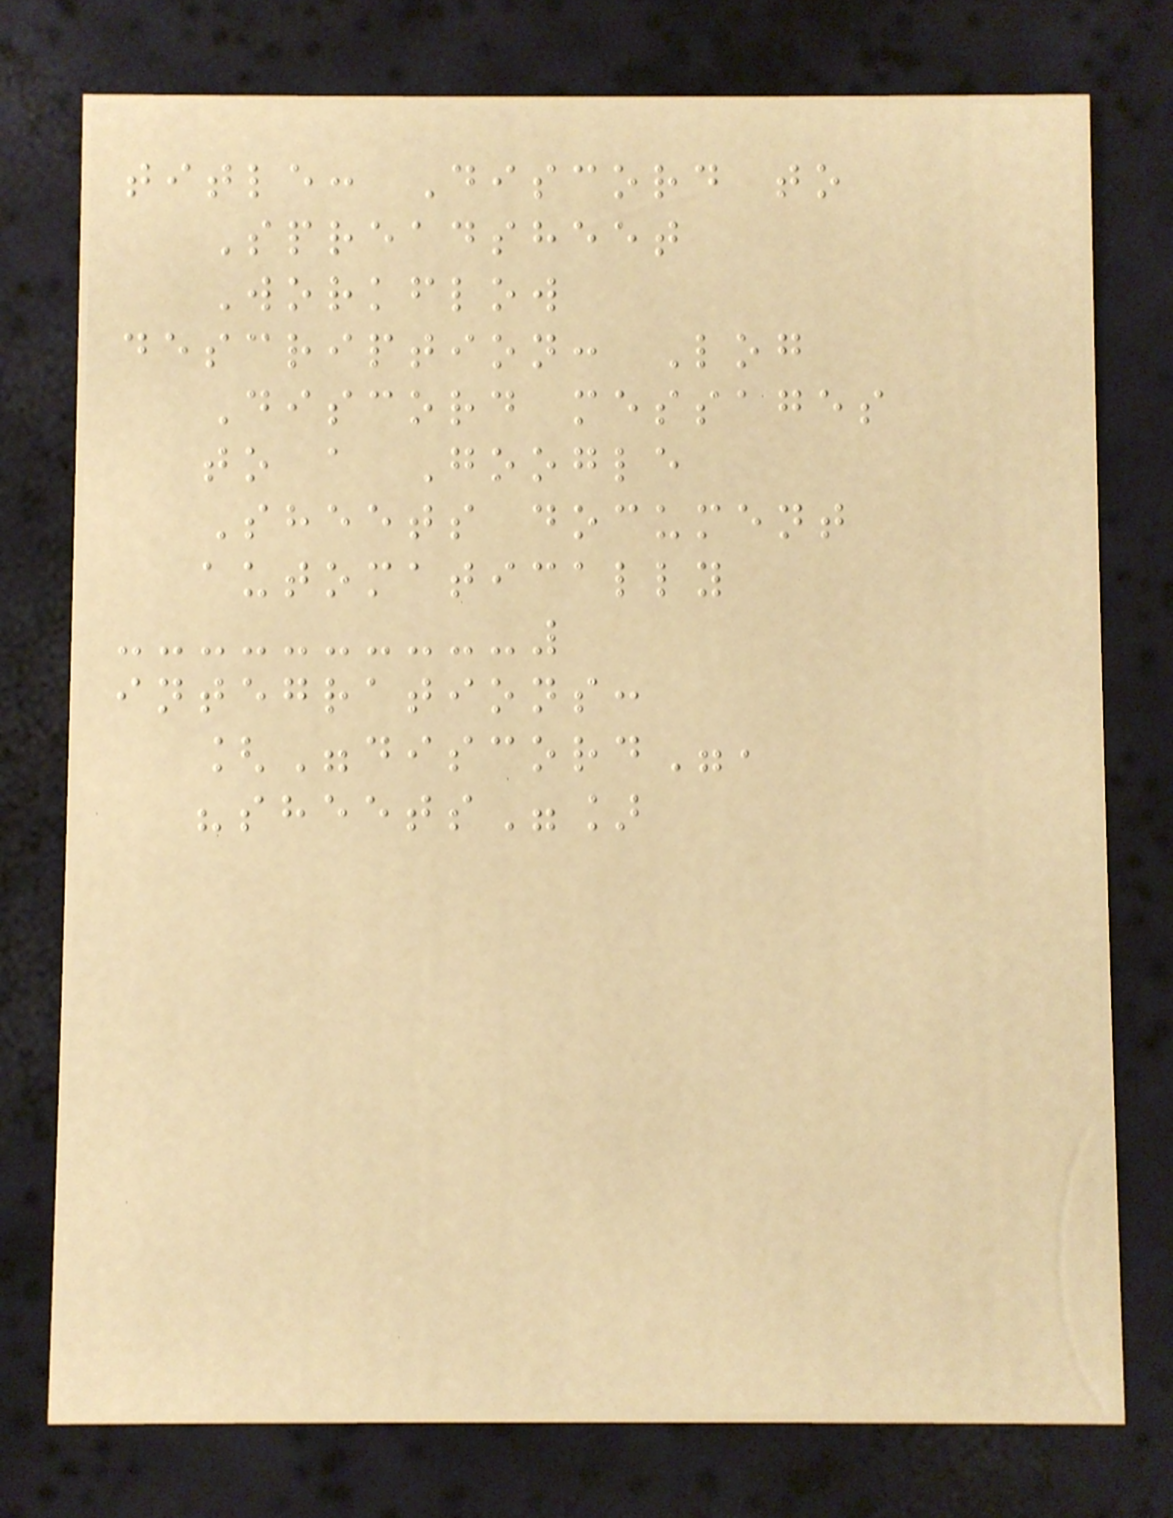title: Discord to
Spreadsheet
Workflow
description: Log
Discord messages
to a Google
Sheets document
automatically
integrations:
["discord",
"sheets"]
